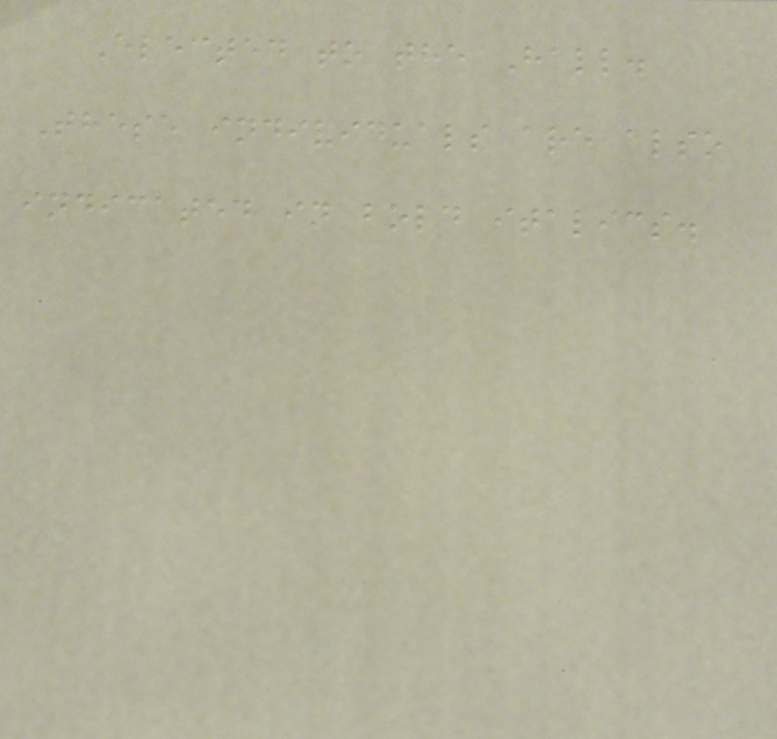Elected to the Hall.
These individuals are also
indicated in bold italics.
